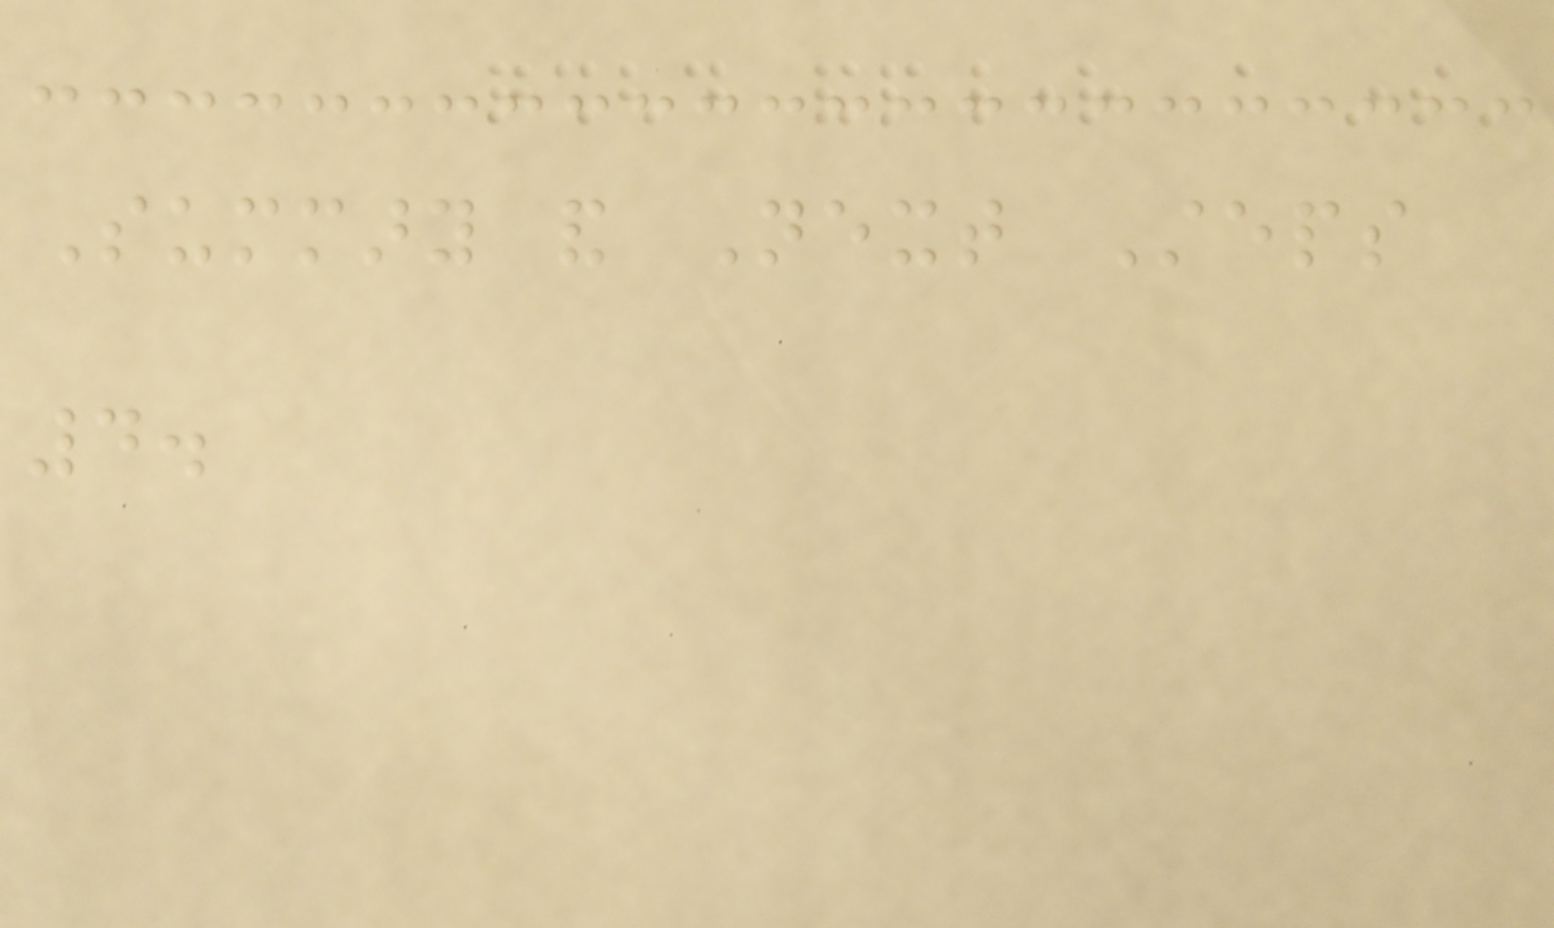Summary and Next Steps
4.
